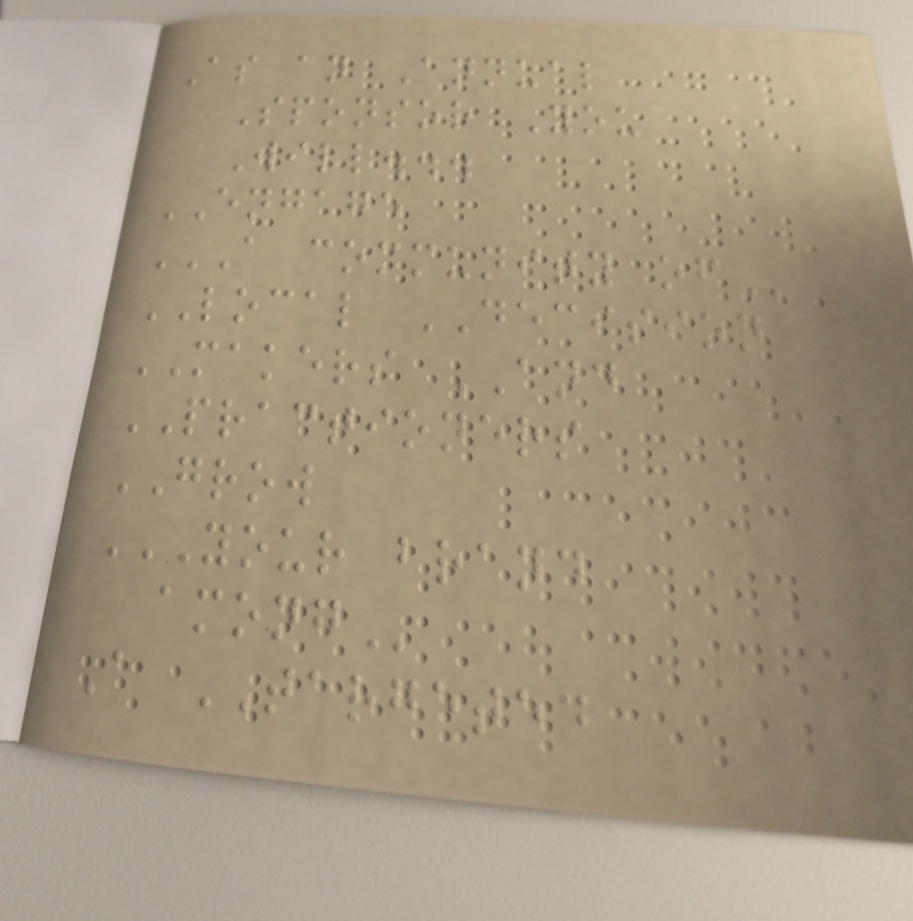As an Annual
Sponsor You
Will...
ENGAGE
A COMMUNITY OF
LOCAL DECISION
MAKERS AND
PRACTIONERS
GROW
YOUR BRAND
AMONG
A TARGETED
